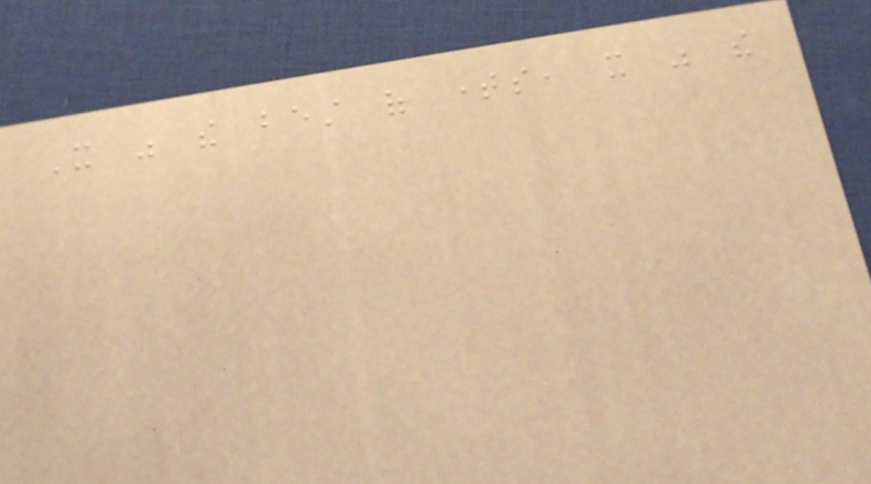It was the best of times, it was the
